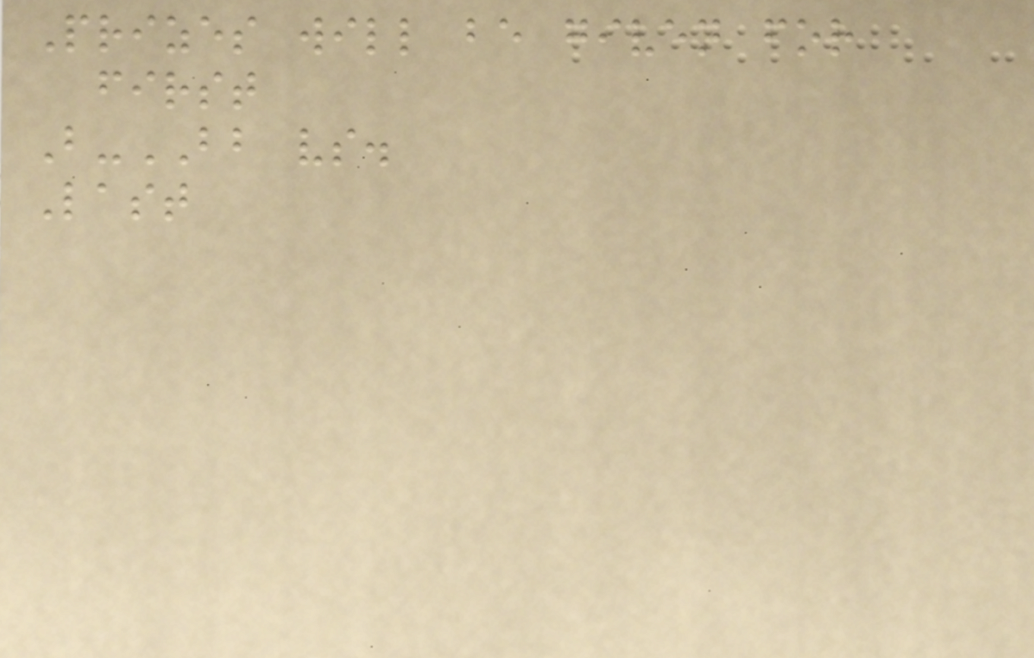Prizes will be given for
first
B-BB vs.
Last
